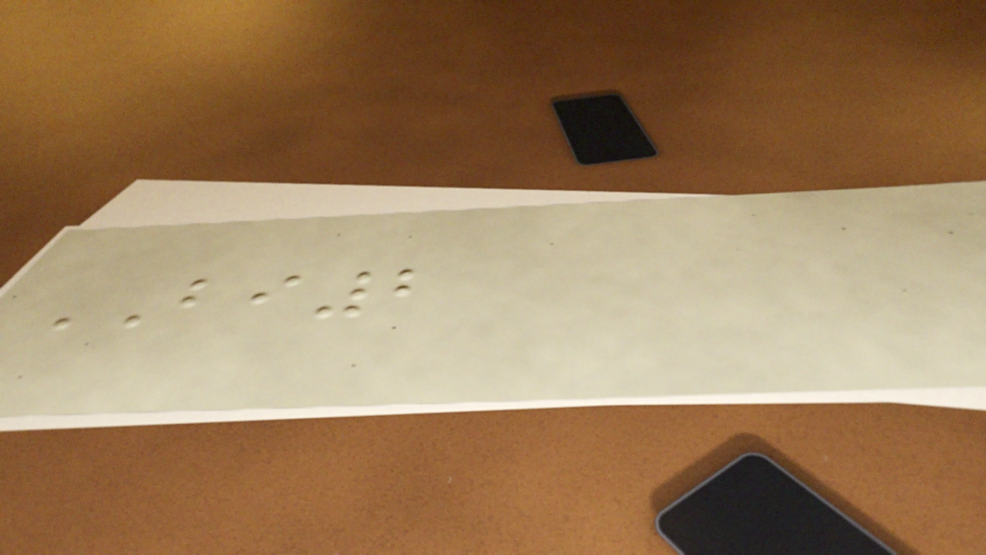BI2
